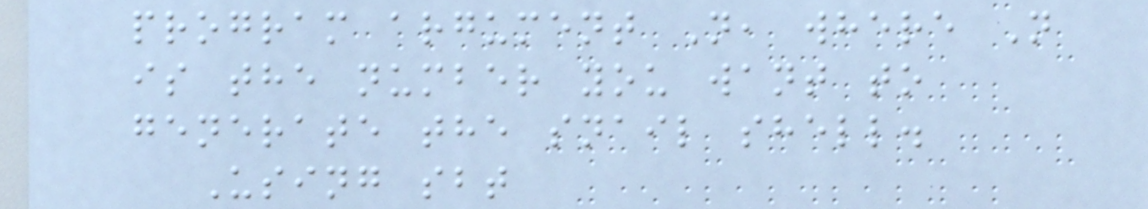program argument N, where N
is the number you want to
generate the snail shell.
Using sbt
